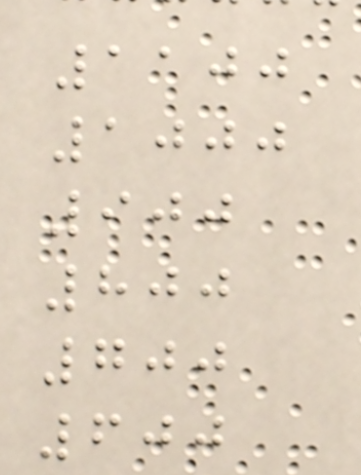1100
1000
900
800
700
600
